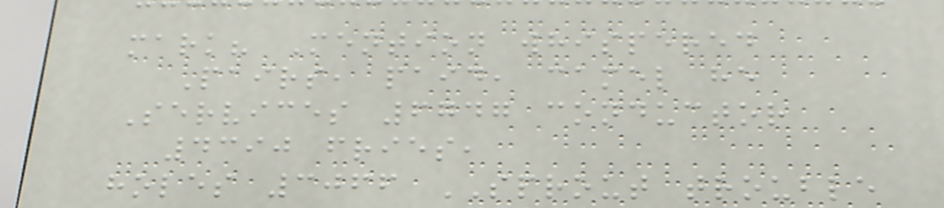mark? Mention whispered
Pairs, paid, camel he
Services 6747 conductor
4390 fries,
holes 3066 SPROUT trouble
